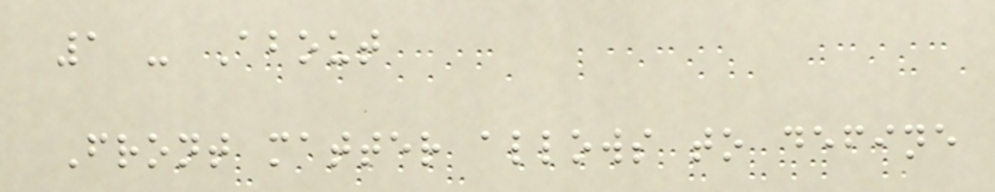1 - About
Front matter allows to define
